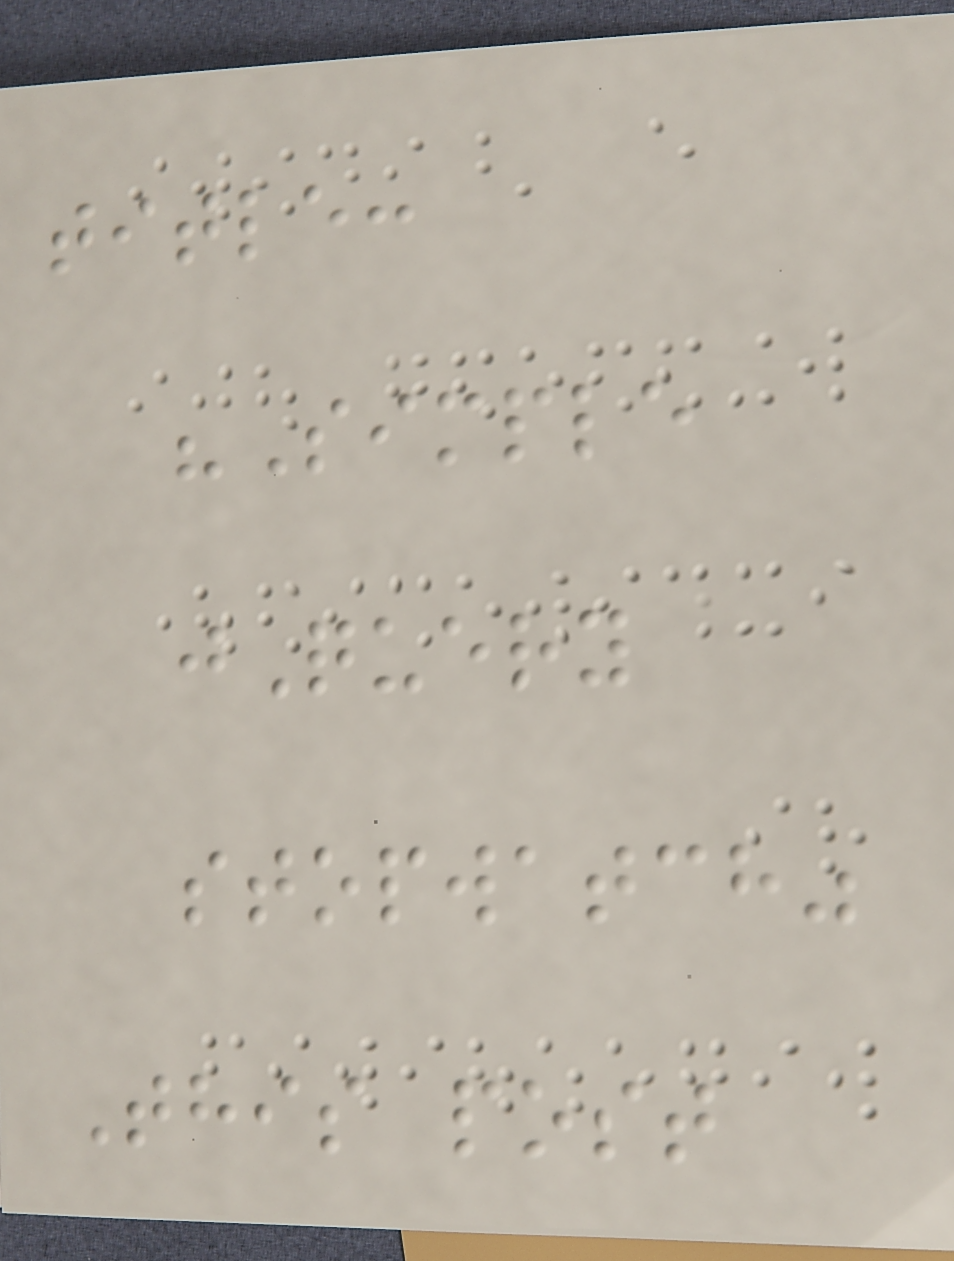title:
"Simple
jQuery
stopwatch"
This post
